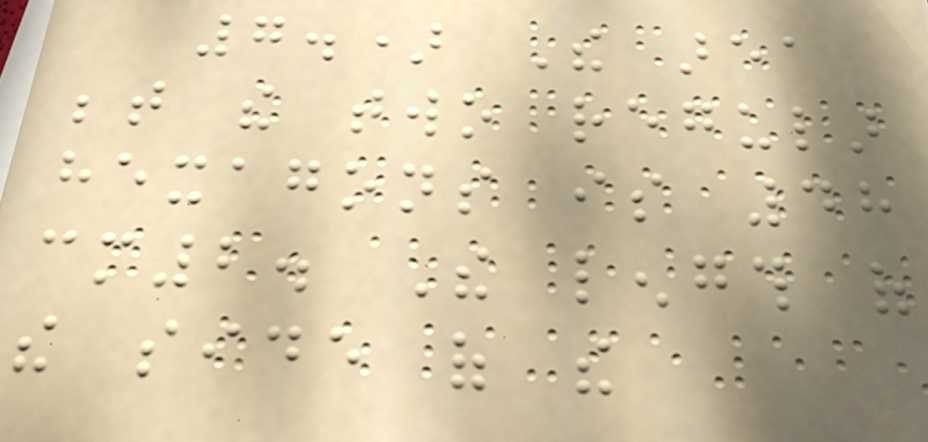7.) The area
between the two regular
hexagons is 48
cm2. The length of
the side of the
